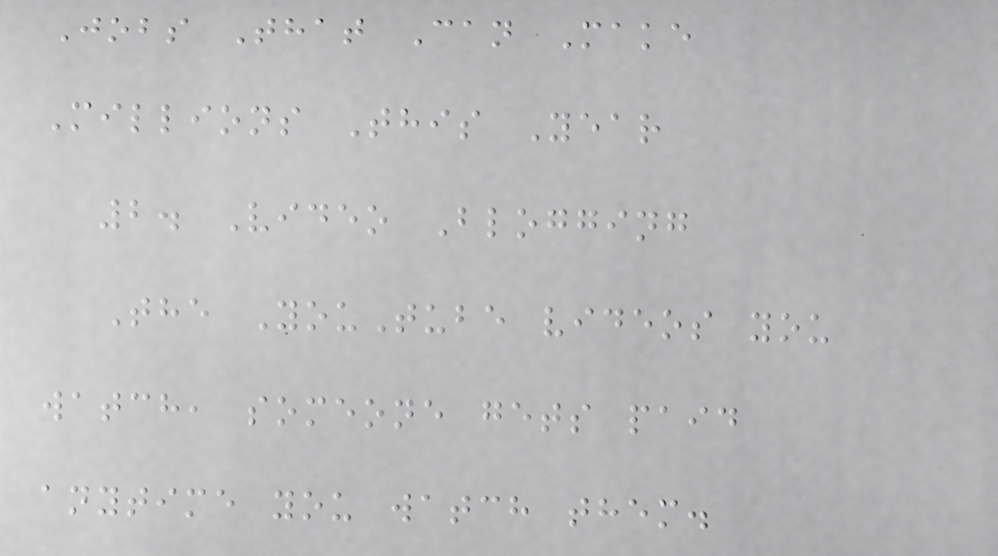Jobs That Can Make
Millions This Year
2. Video Blogging
The YouTube videos you
watch, someone gets paid
anytime you watch them.
